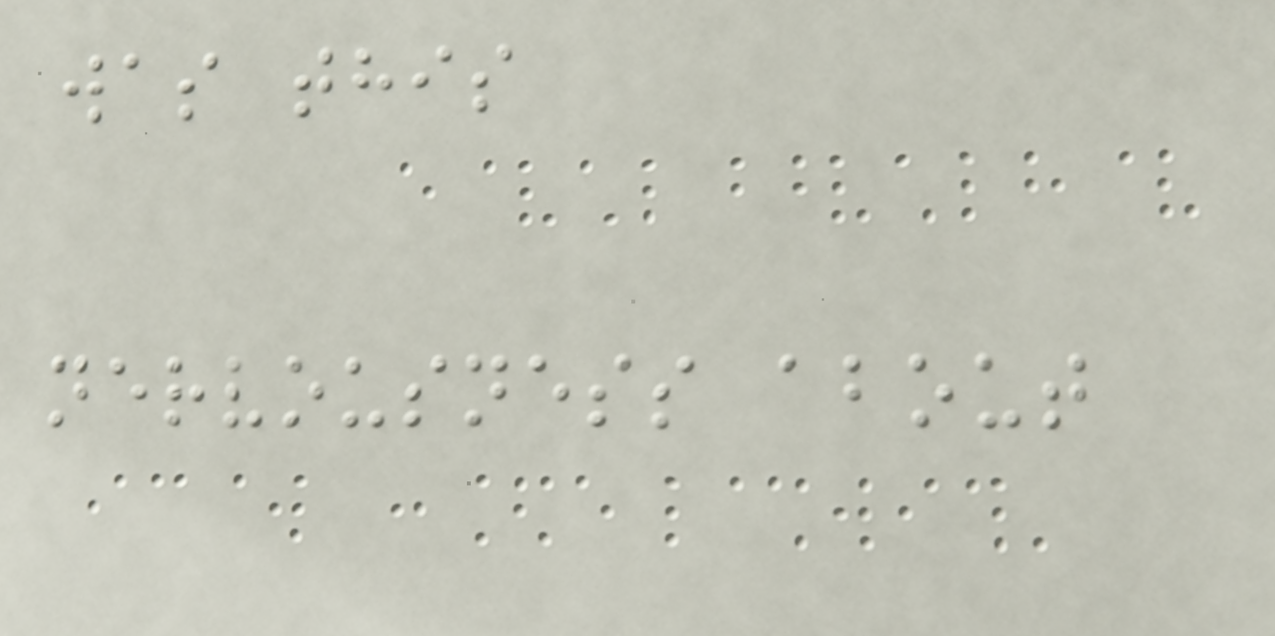was this
nervousness about
